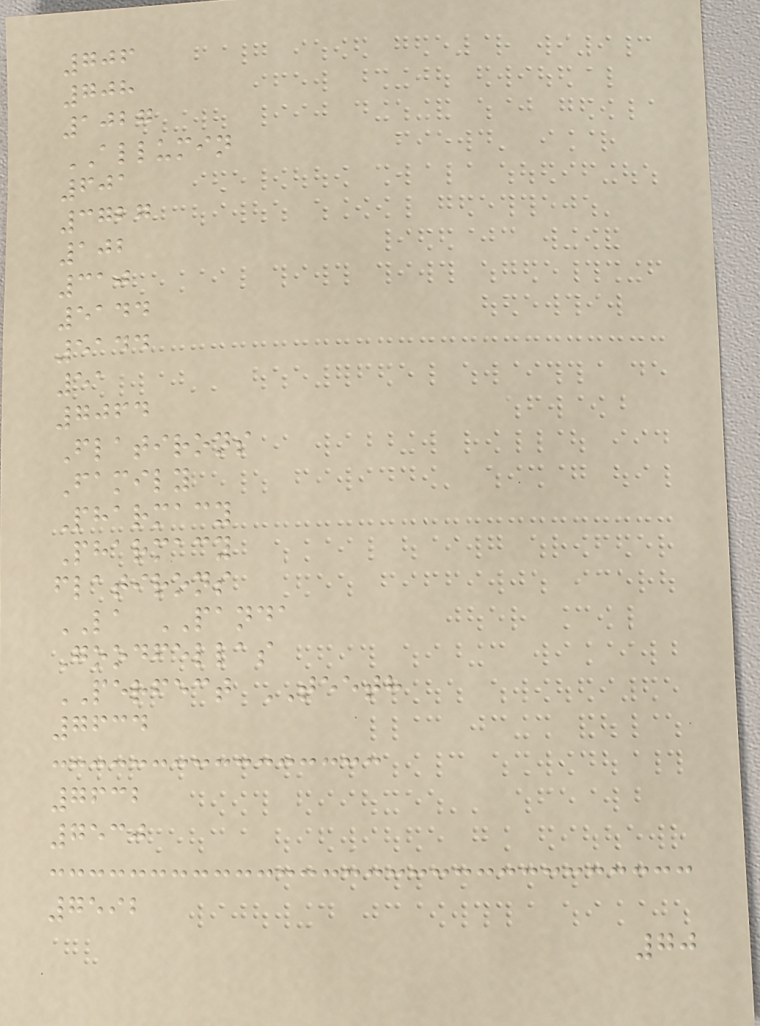706
708
1027
ALLUMIN
601
3727
102
310
5144
5144
51
7064
Flatirons
Family
Pharmacy
Pharmacy
flatirons
LA PANDA
Goodfellas
PERFECT TEETH
7634
7632
7530
7592
70
